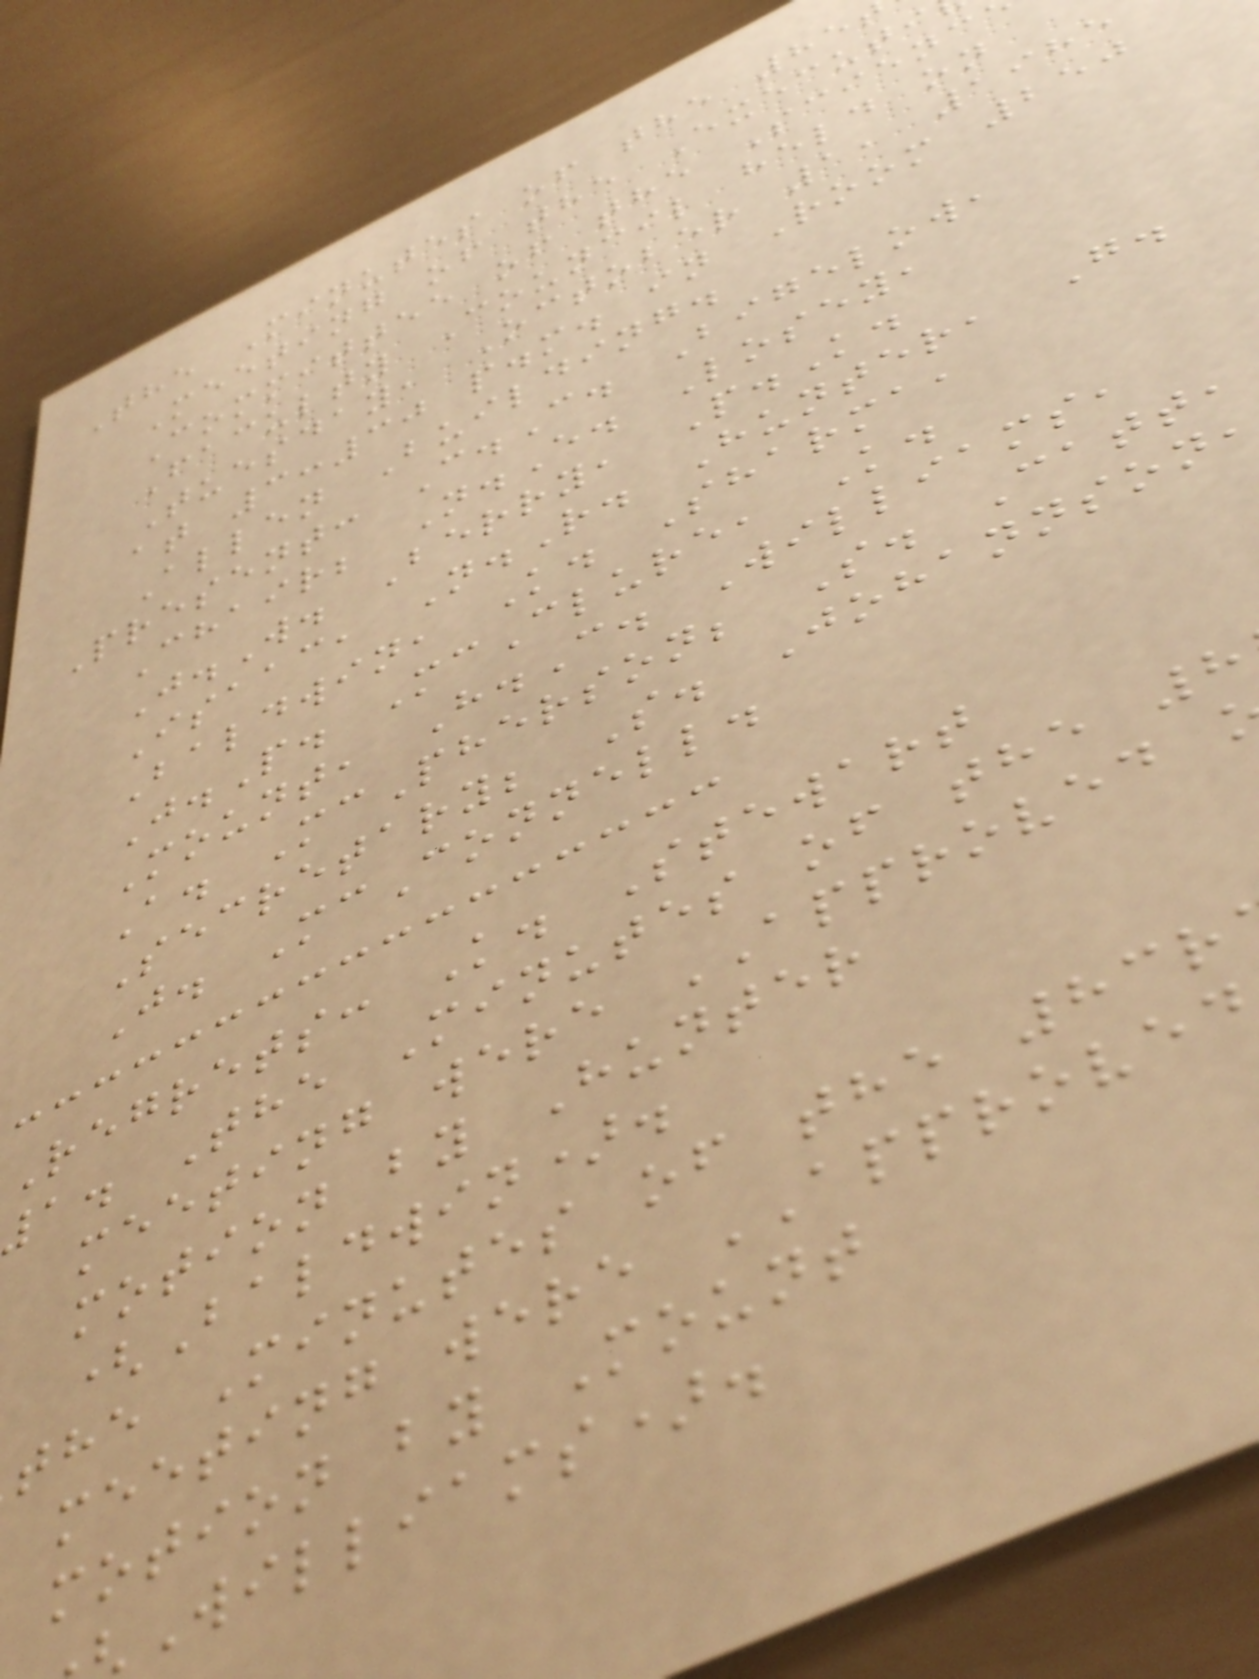The Minutes of the 85
Meeting of the Executi
Committee of the Scienc
Faculty Council held on
Tuesday, October 1, 1985
at 3:30 p.m. in Room 250
Allen Building.
Present: C.C. Bigelow,
Chair; N.E. Losey,
J.W. Berry, P.K.
Isaac, N.R. Hunter, G.
Baldwin, K. Sharma,
J.P. McClure, K.
Mount, H.C. Williams,
A. McPherson; S. Catt,
Secretary; S. Johannson
J. McConnell.
Regrets: K. Stewart
a. The Minutes of the 8
meeting were APPROVED
motion by Hunter
(Baldwin).
the Minutes of the 83r
meeting were APPROVED
motion by Mount
Williams).
